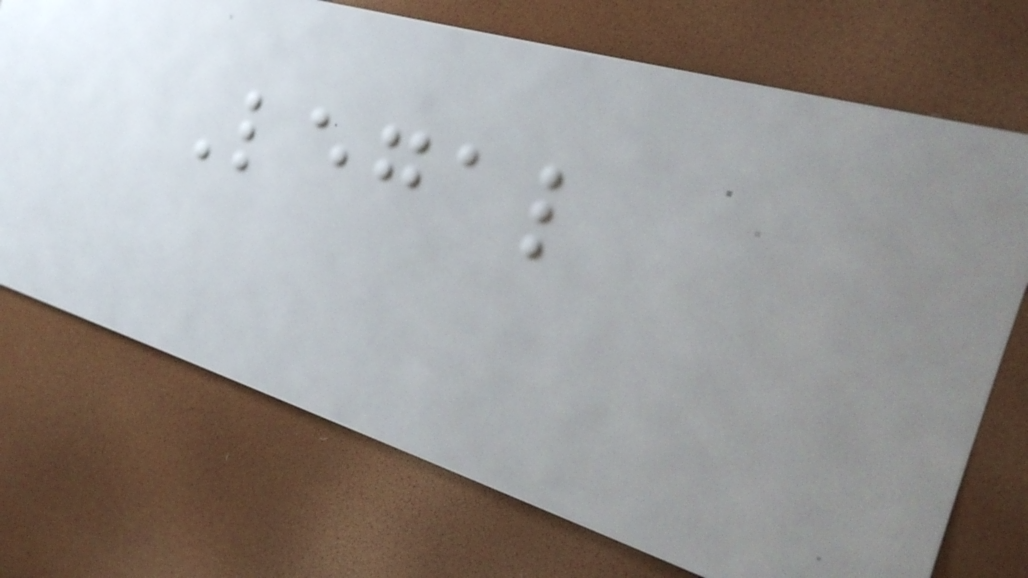Legal
